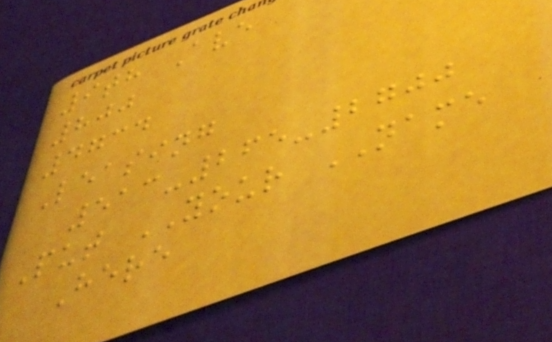9th Ave
800
4734
Leasing
513-265-2700
Put YOUR NAME
Here
